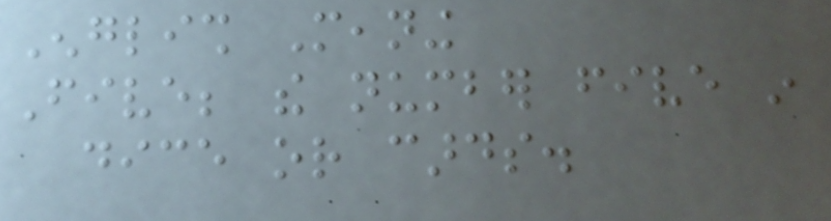English Meaning
Five; the number five in
dice or cards.
